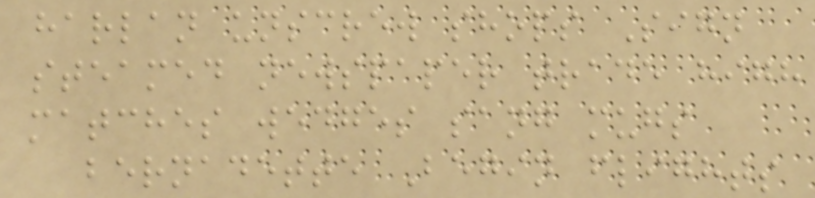harlan unscrew shops Sign
steamed newspaper trade high
matches wedges sang mugs
bernadette Begin flights
